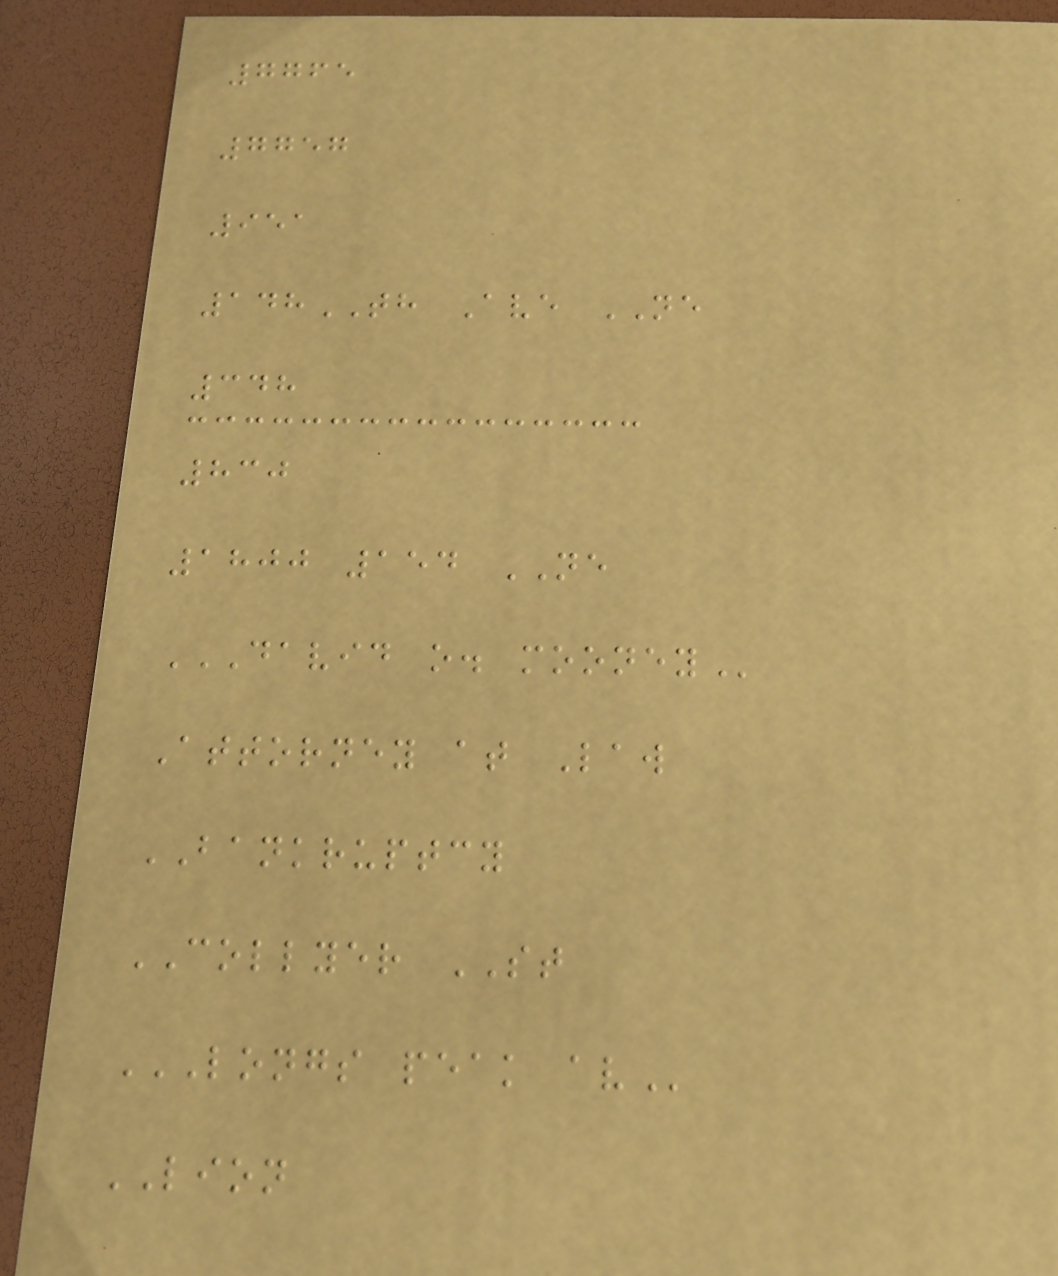7765
7757
951
148TH Ave NE
348
830
1800 154 NE
DAVID O. MOONEY
Attorney at Law
BANKRUPTCY
COLLYER ST
LONGS PEAK AV
LION
